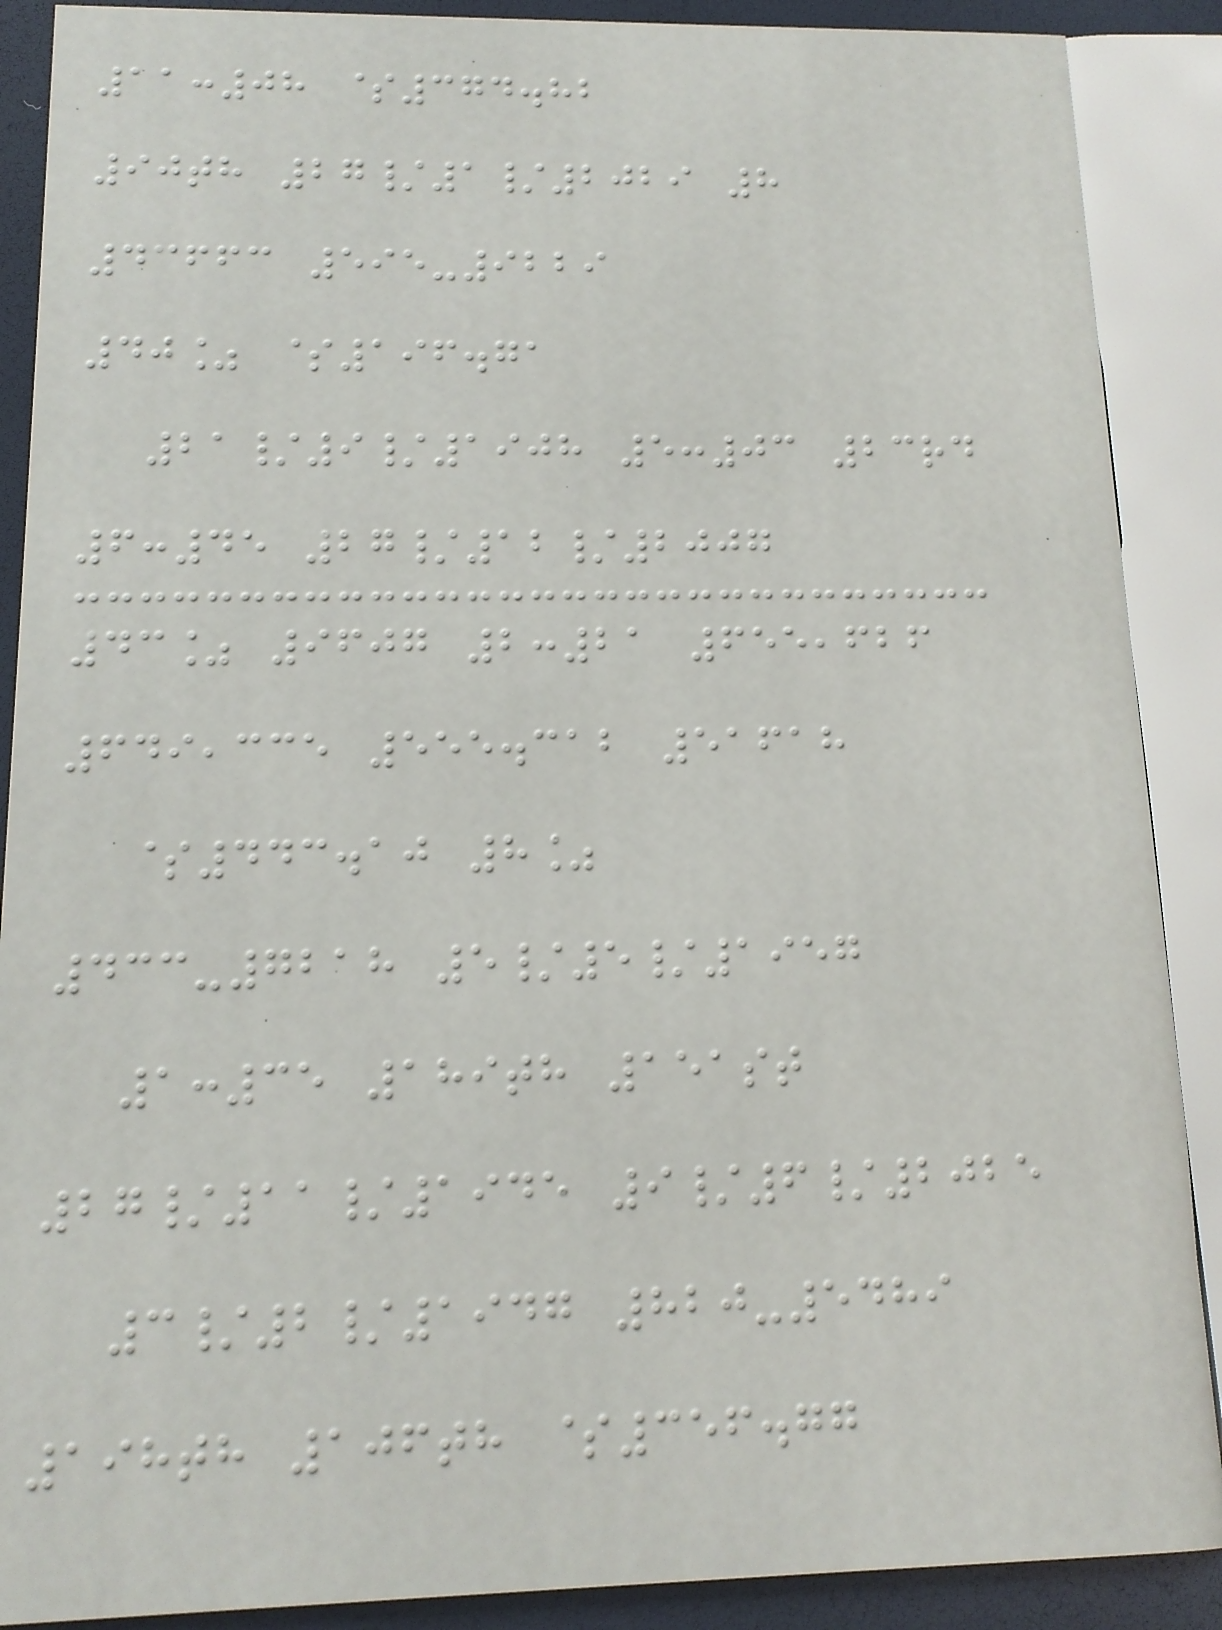11:08 $374.82
90th 27/1/2029 8
43663 595-9229
40% $196.71
21/9/1908 5:03 23rd
6:45 27/12/2007
43% 9607 2:21 655,626
649,335 555.312 51618
$443.10 8%
433-7218 5/5/1957
1:35 189th 151st
27/11/1945 9/6/2025
3/2/1947 820-5489
198th 106th $356.77
